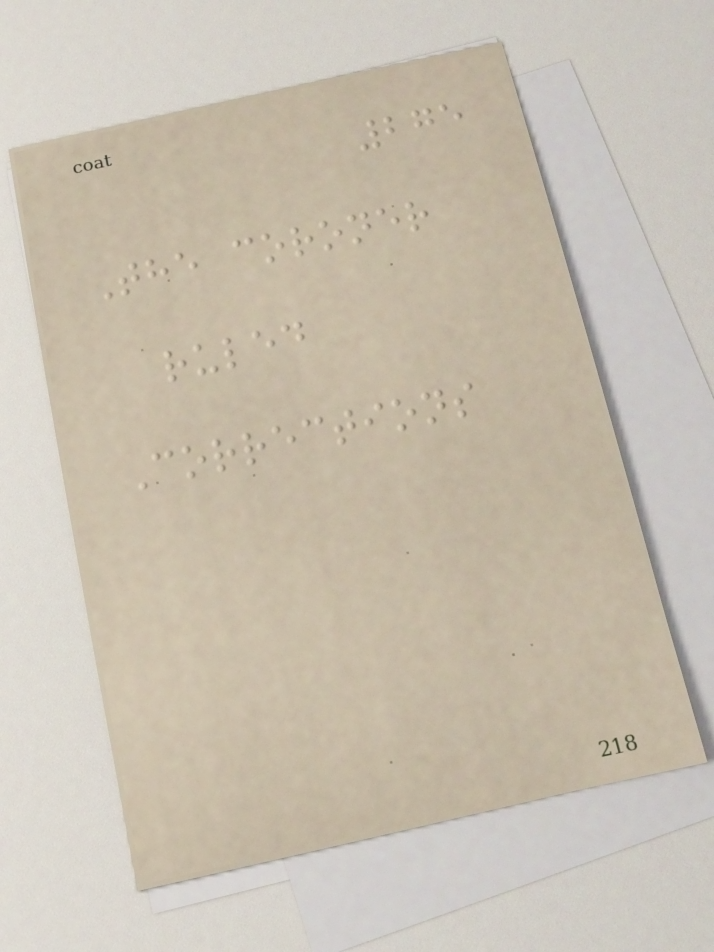275
The coroner
ruled
Corrections
